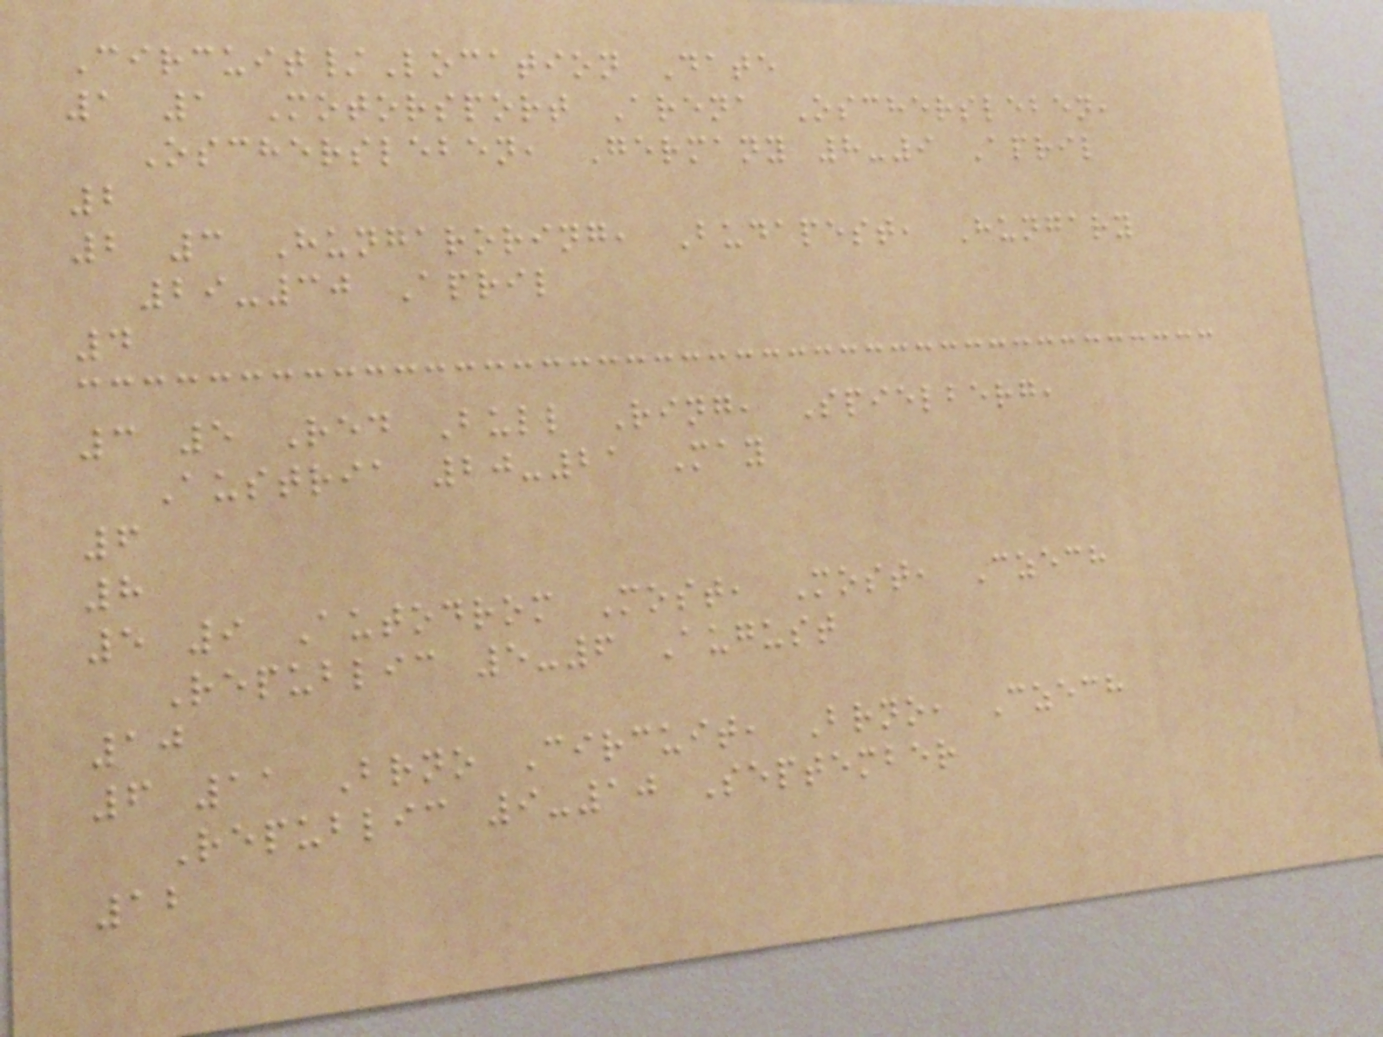Circuit/Location Date
1 1 Motorsport Arena Oschersleben,
Oschersleben, Germany 8-9 April
2
2 3 Hungaroring, Budapest, Hungary
29-30 April
4
3 5 Red Bull Ring, Spielberg,
Austria 20-21 May
6
8
5 9 Autodrom Most, Most, Czech
Republic 5-6 August
10
6 11 Brno Circuit, Brno, Czech
Republic 9-10 September
12
